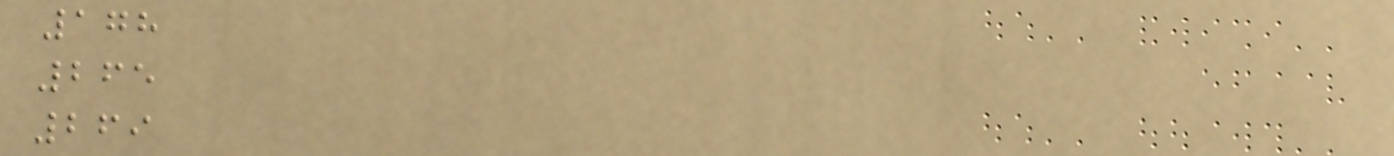178
265
269
